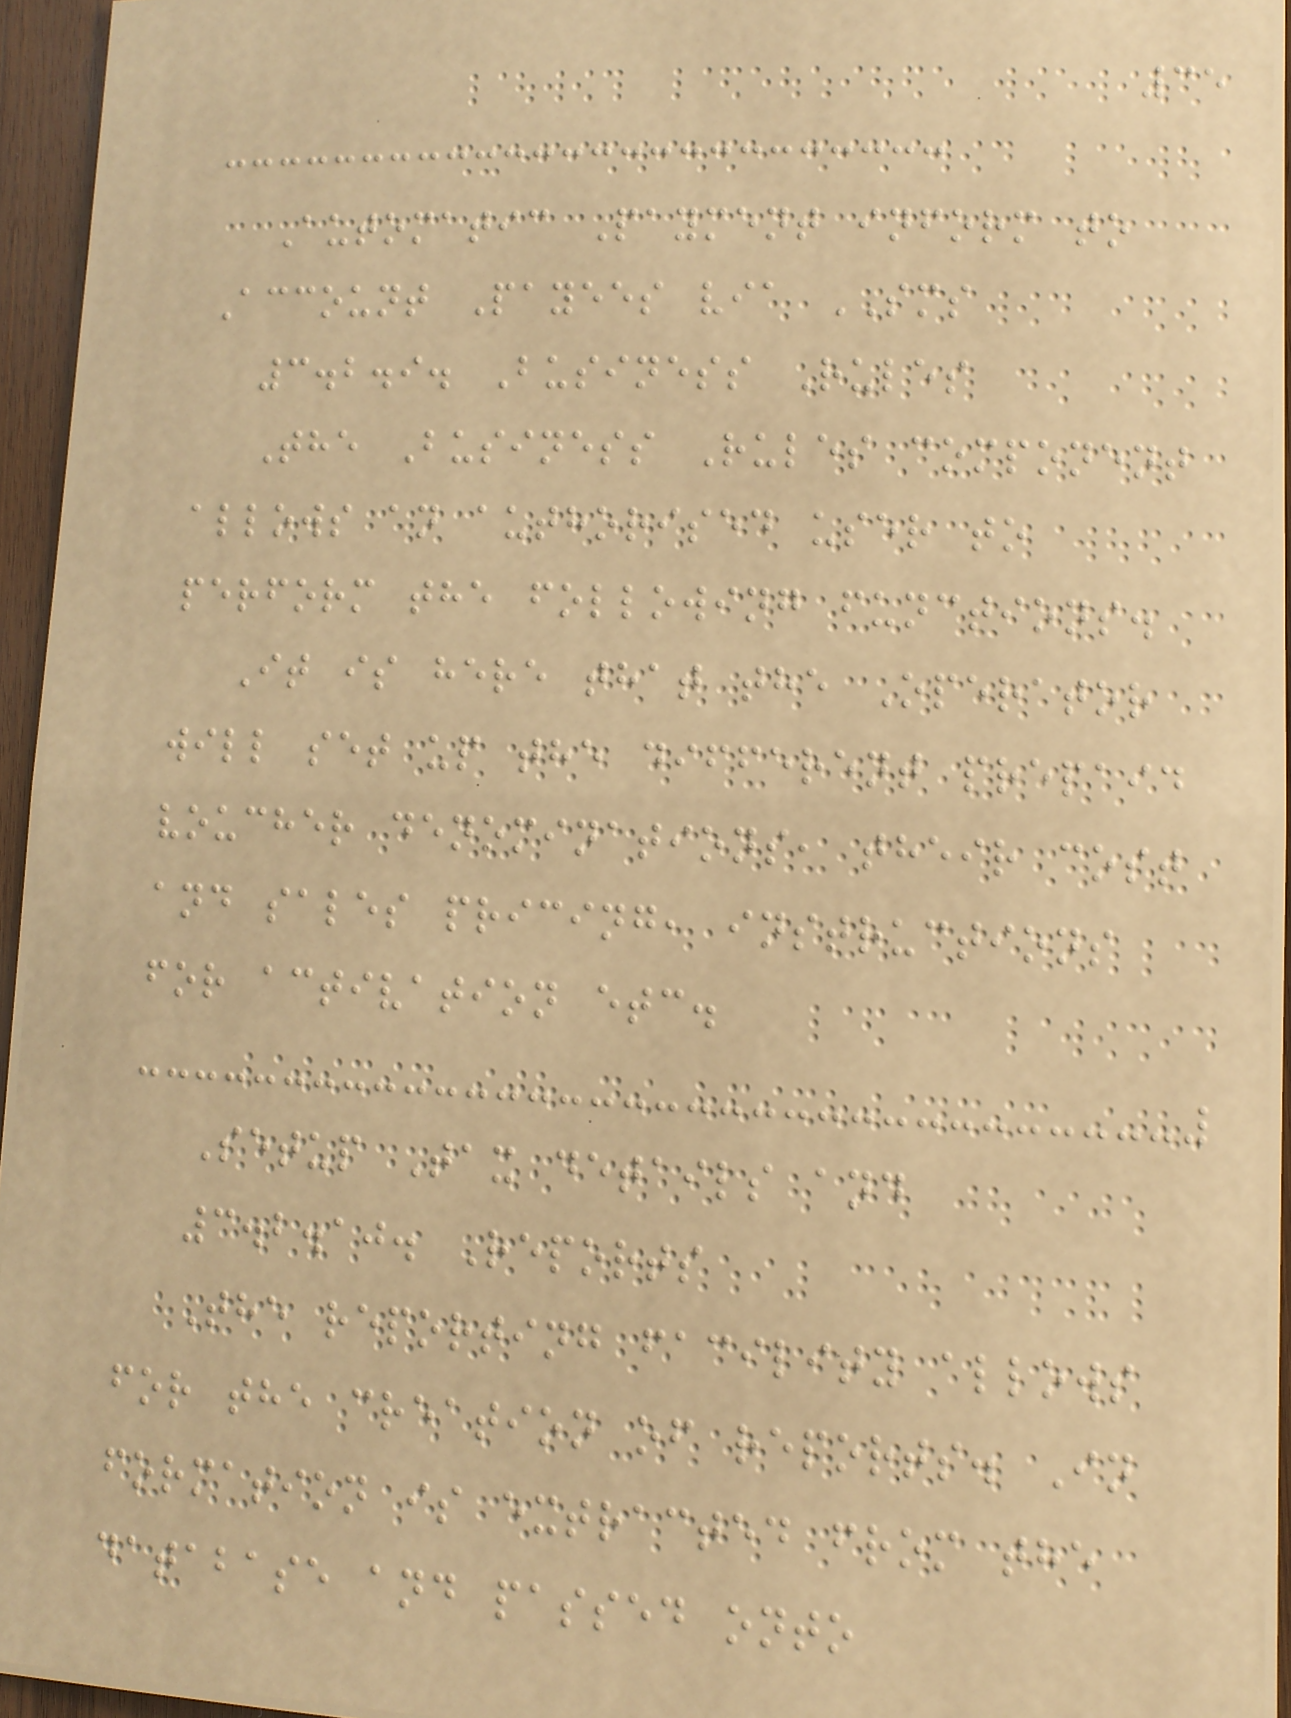35
Automatic Payment inform to
Account Payees via SMS
3.2.9. Business Rules
The Business Rules component
allows an authorised user to
perform the following functions.
It is here that the Operator
will set up the different prepaid
voucher denominations, their cost
and sales pricing, instructions
for activation etc.
Setup Tax details and
3.2.10. Reports
The reporting facility allows
for the creation of reports. In
formation is extracted from the
database and passed onto
